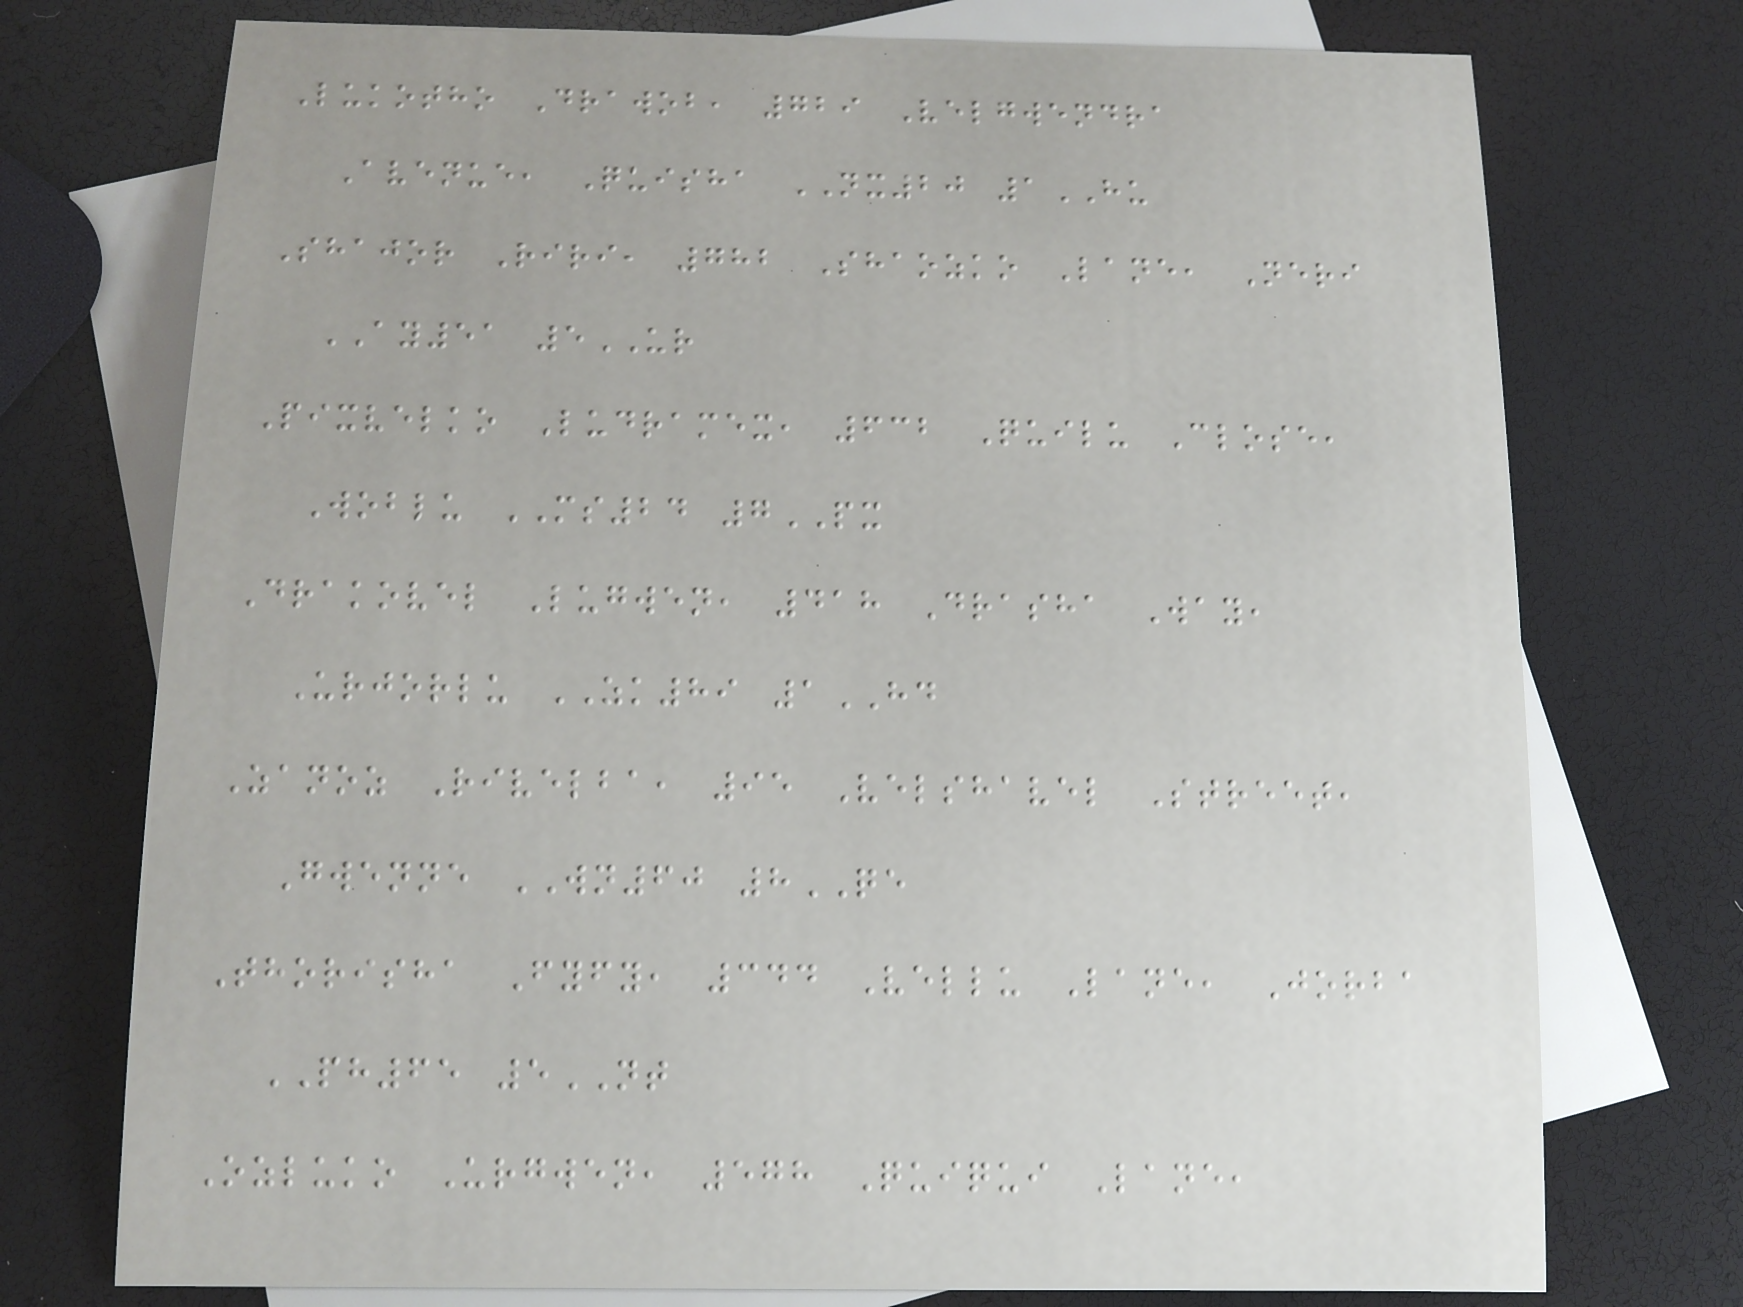Lukotho Drawob, 729 Velgwendra
Avenue, Quisha NX20 1HU
Shajor Riri, 782 Shaozko Lane, Neri
AY51 5UR
Pixvelko Ludramex, 632 Quilu Close,
Woblu MS24 7PX
Drakovel Lugwen, 418 Drasha Way,
Urjorlu ZK89 1HD
Zanoz Rivelba, 95 Velshavel Street,
Gwenne WN60 8QE
Thorisha Fyfy, 344 Vellu Lane, Jorba
PH65 5NT
Ozluko Urgwen, 578 Quiqui Lane,
